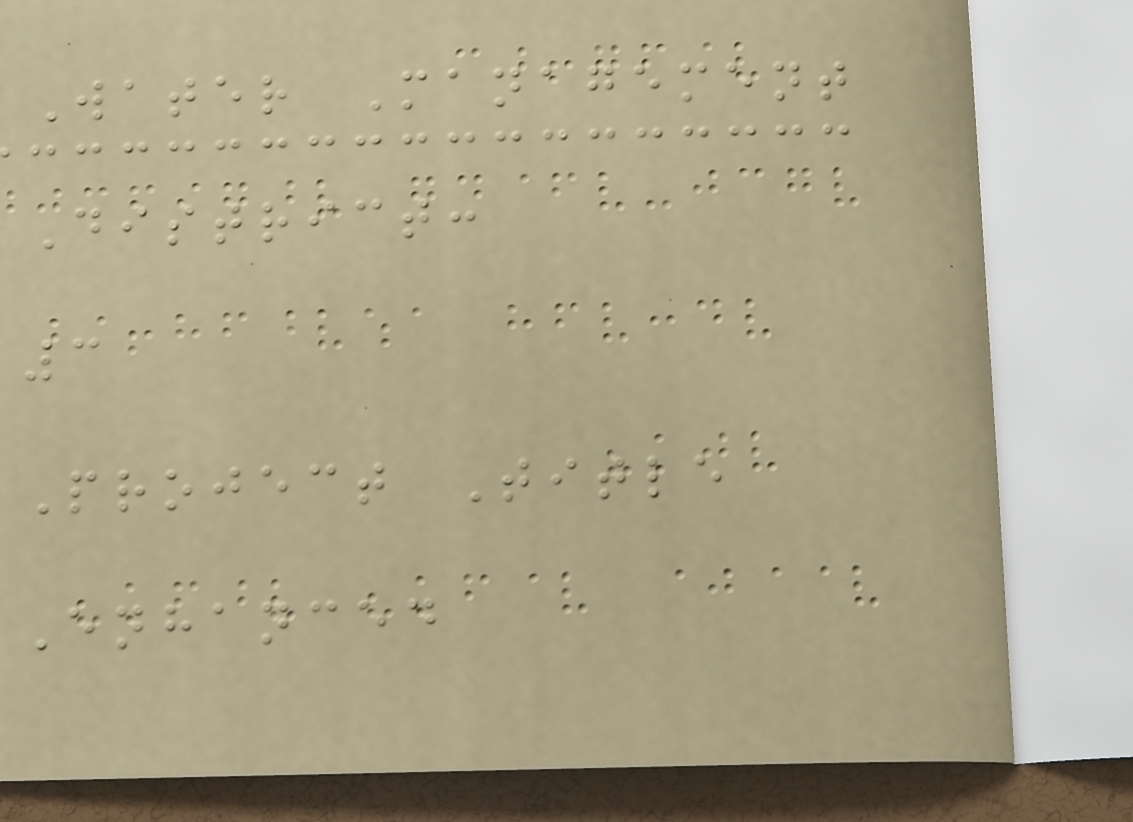Water Management
District:
3
Project Title
Enhanced
